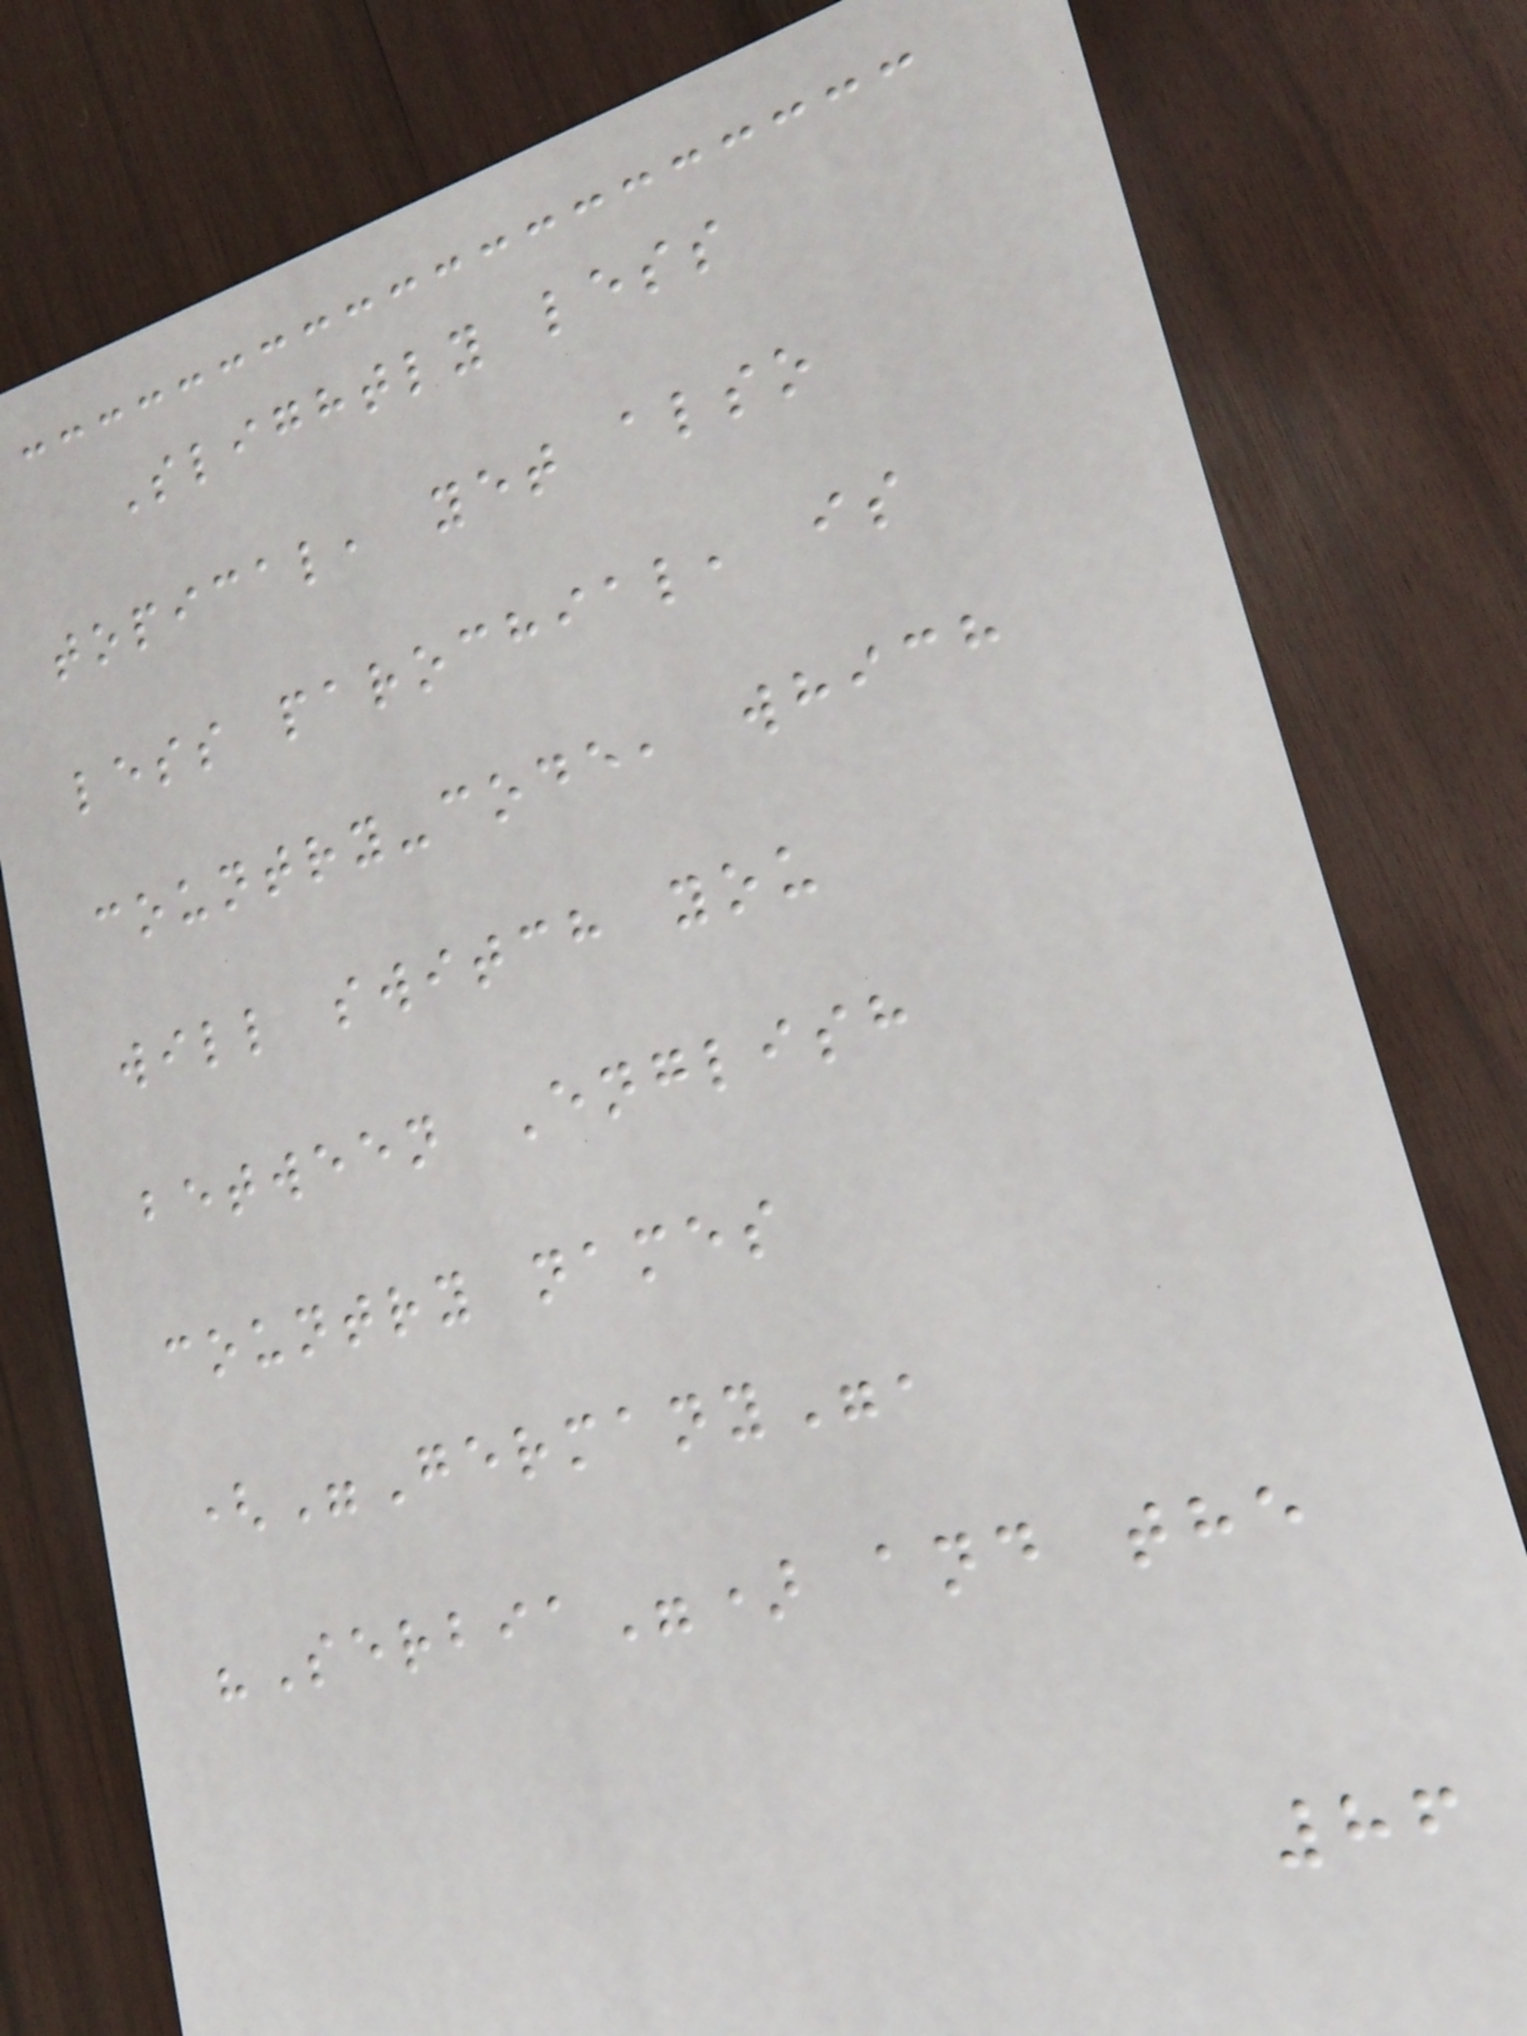Slightly less
topical, yet also
less parochial, is
country-code, which
will switch you
between English
country names
("Germany",
"Serbia") and the
86
